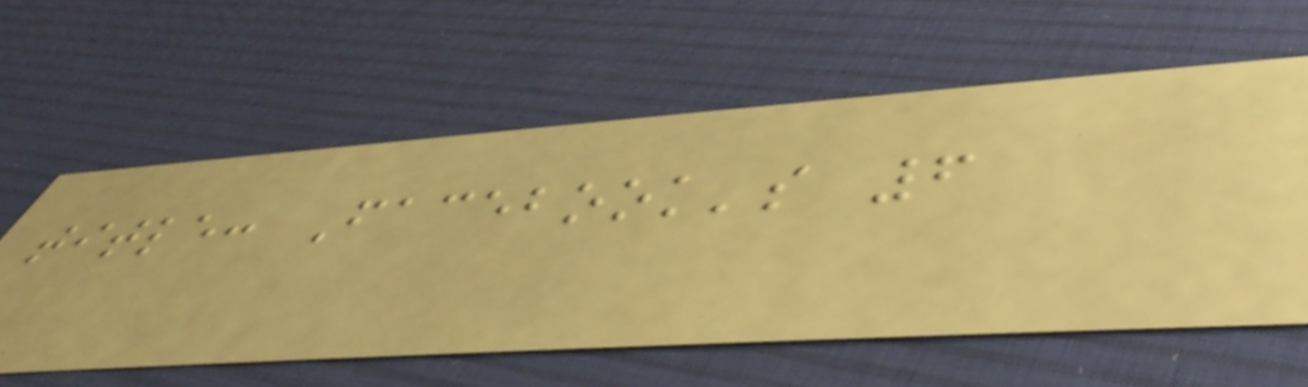title: Facebook's 6
